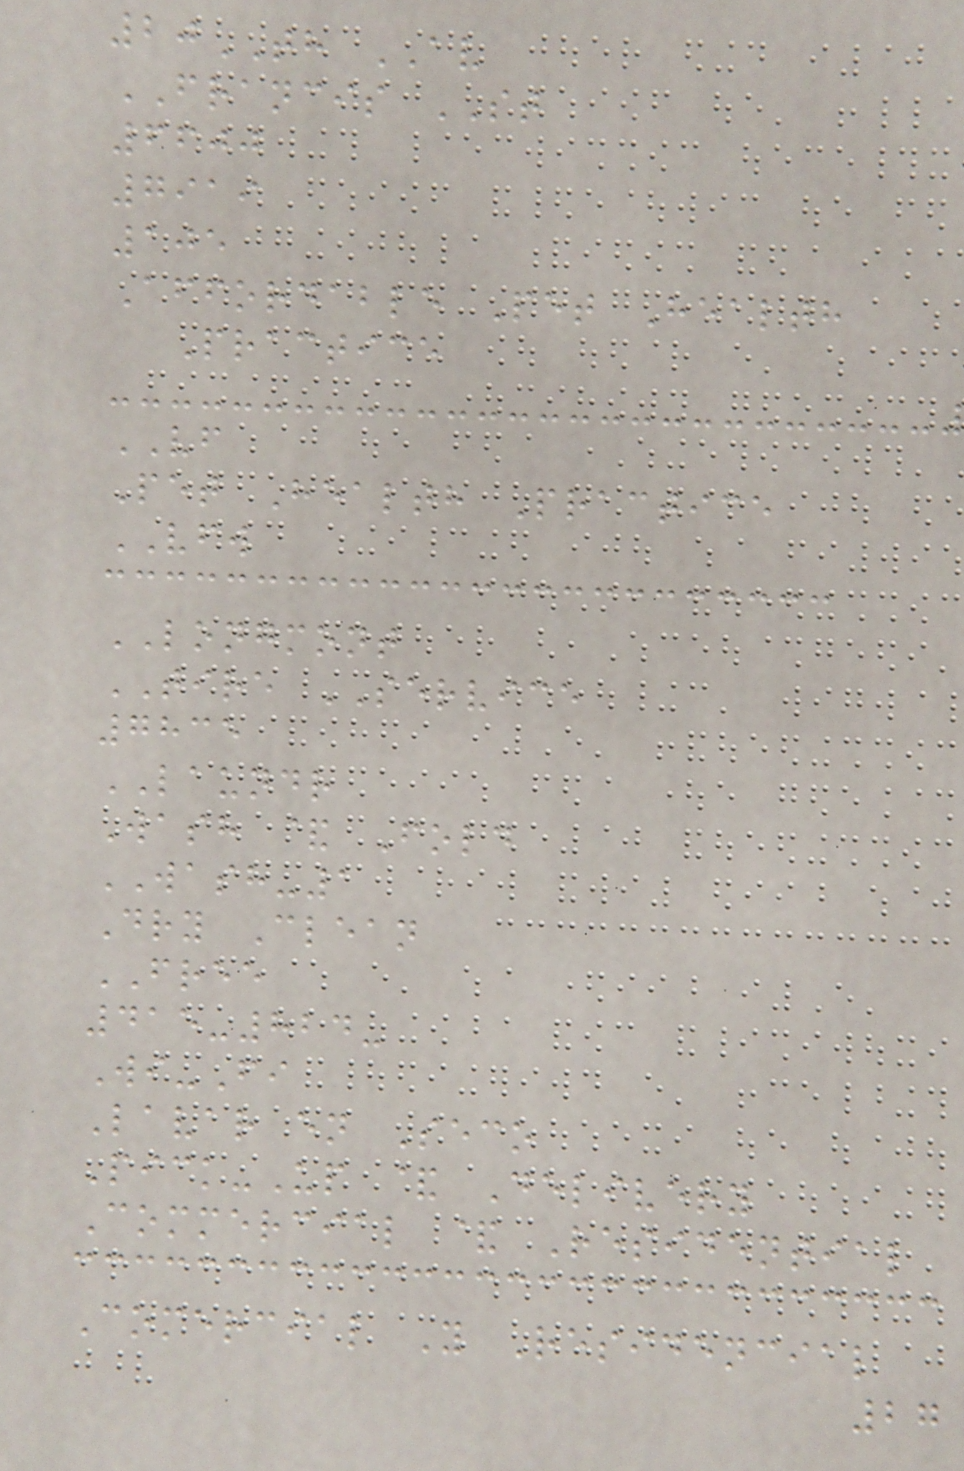20TH AV
FRANCIS ST
6600
7919
105
Affordable Pet Health
Practice
VF
Pet Health Practice
VFW
LONGMONT
TIRE SERVICE
7835
LAUNDR
Wash & Fold
WASH-1
Dry Clean
FREE
415-824-
Wi-Fi
Lavar en Seco
Pick-Up & Delivery
Commercial & Residential
Comercial Y Residencial
27
